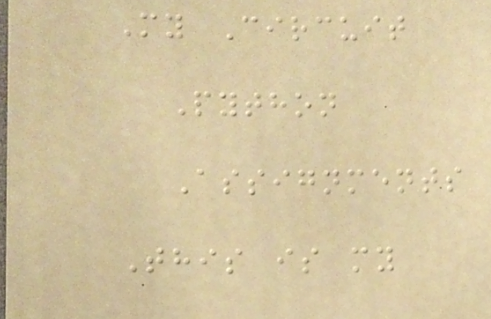My Circuit
Python
Assignments
This is my
